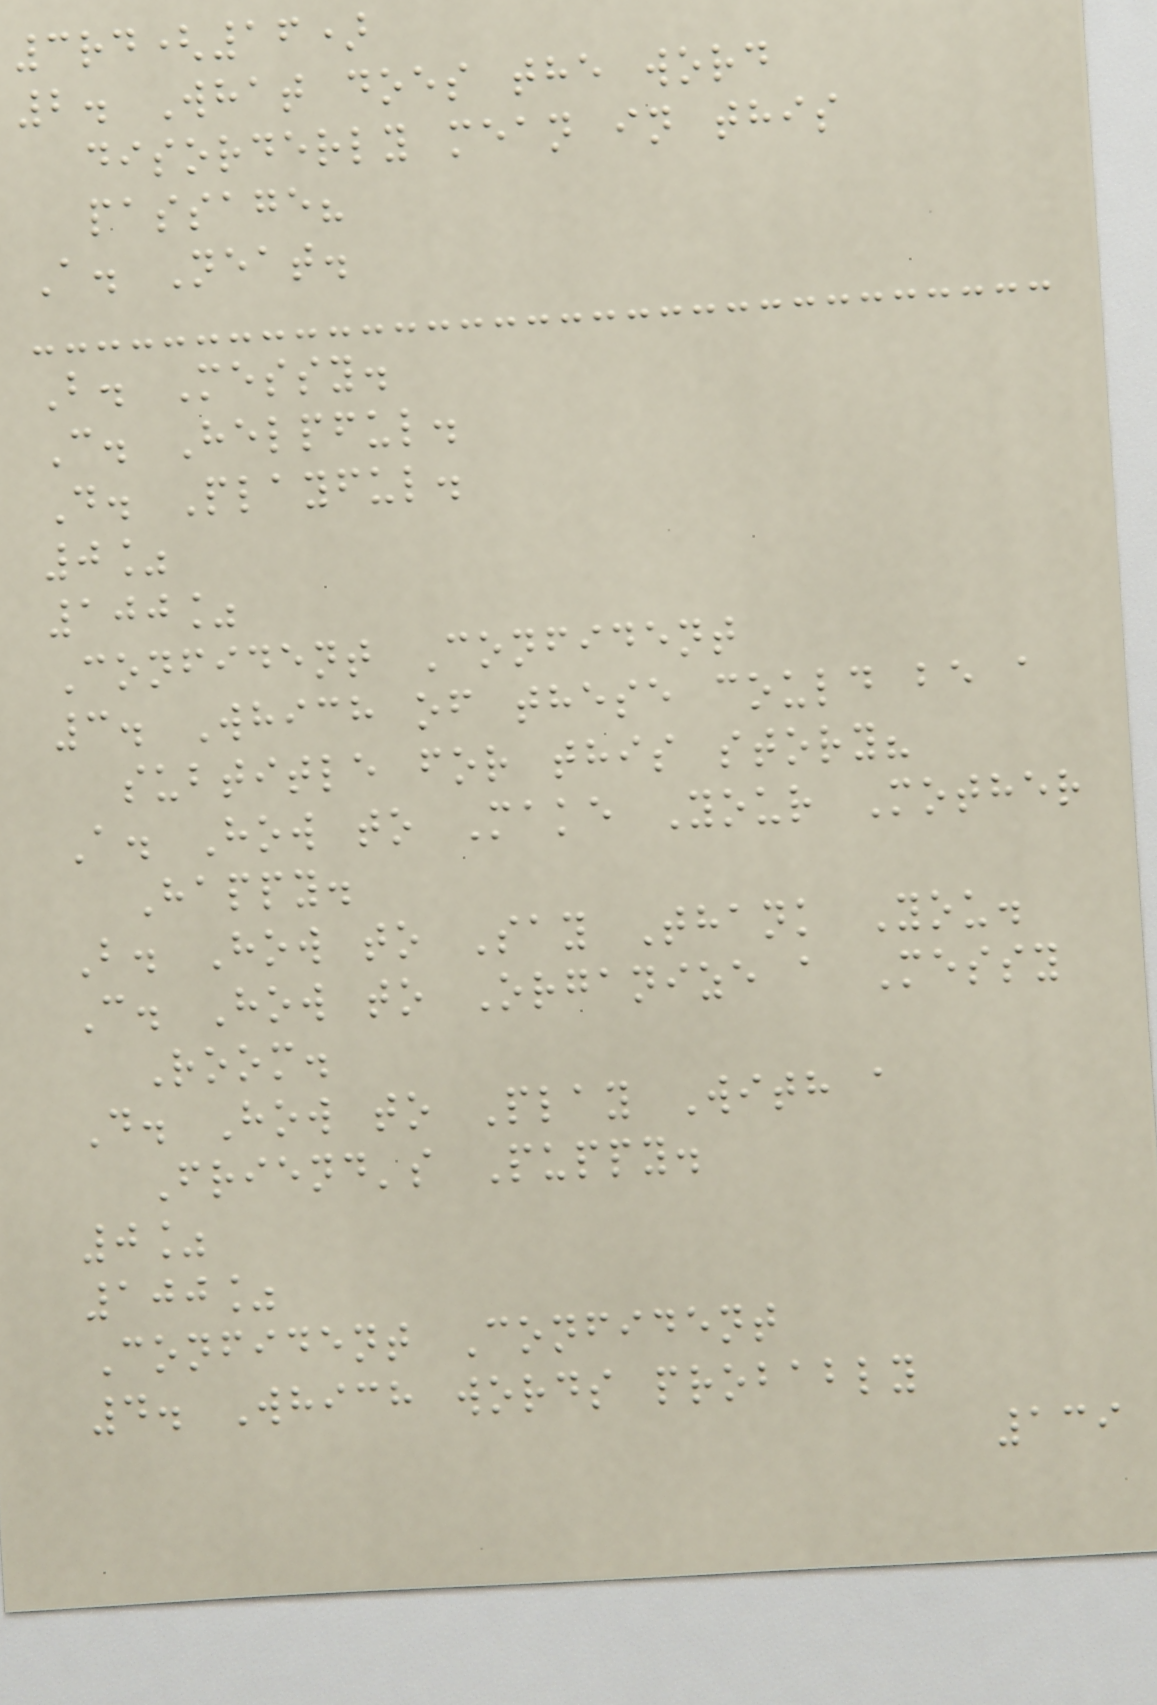3rd(16)
2. What does the word
disorderly mean in this
passage?
A. Neat.
B. Messy.
C. Helpful.
D. Playful.
0%
100%
Confident Confident
3. Which of these could be a
subtitle for this story?
A. How to Make Your Mother
Happy.
B. How to Say Thank You.
C. How to Organize a Messy
Room.
D. How to Play With a
Friend's Puppy.
0%
100%
Confident Confident
4. Which words probably
139
